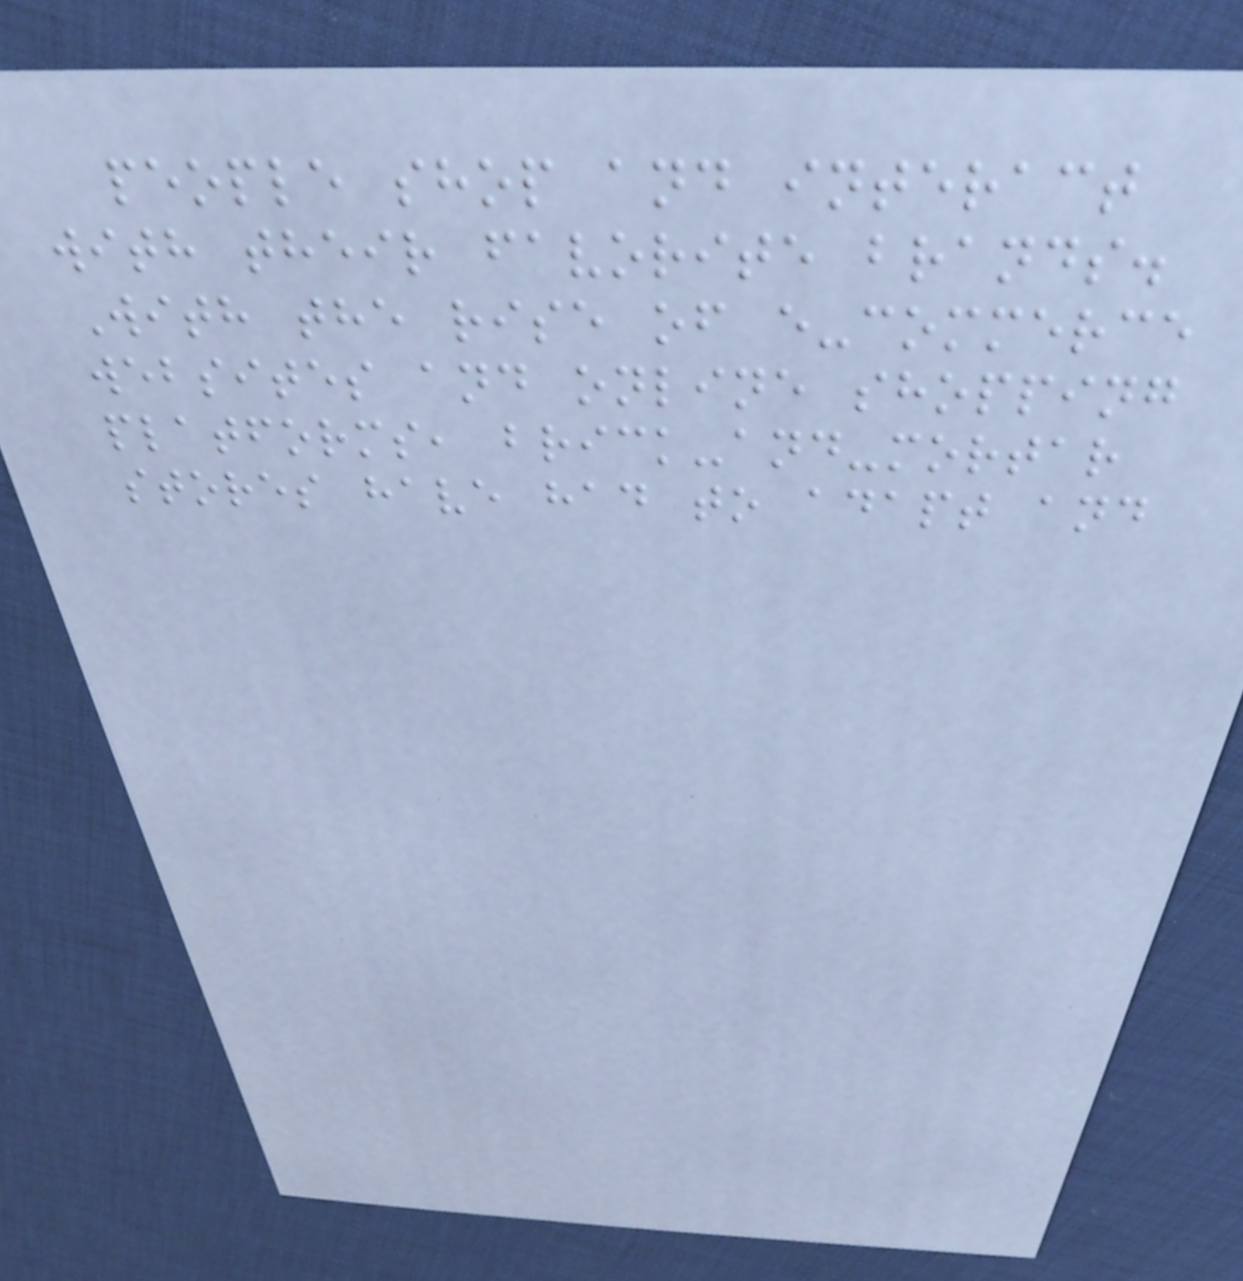people shop and interact
with their favorite brands.
With the rise of e-commerce
websites and online shopping
platforms, brick-and-mortar
stores have had to adapt and
